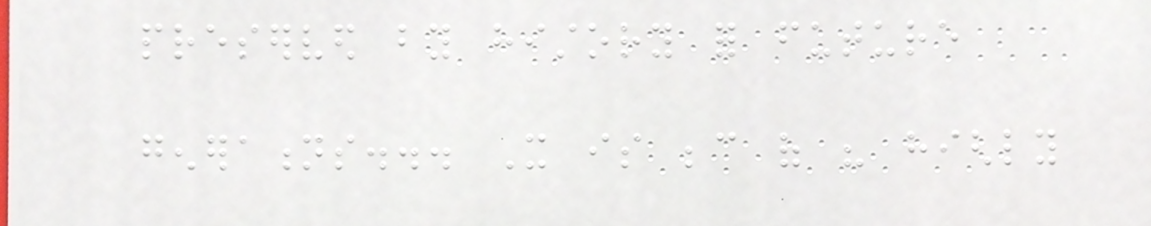preserved by history for future
generations... It is because of his highly
